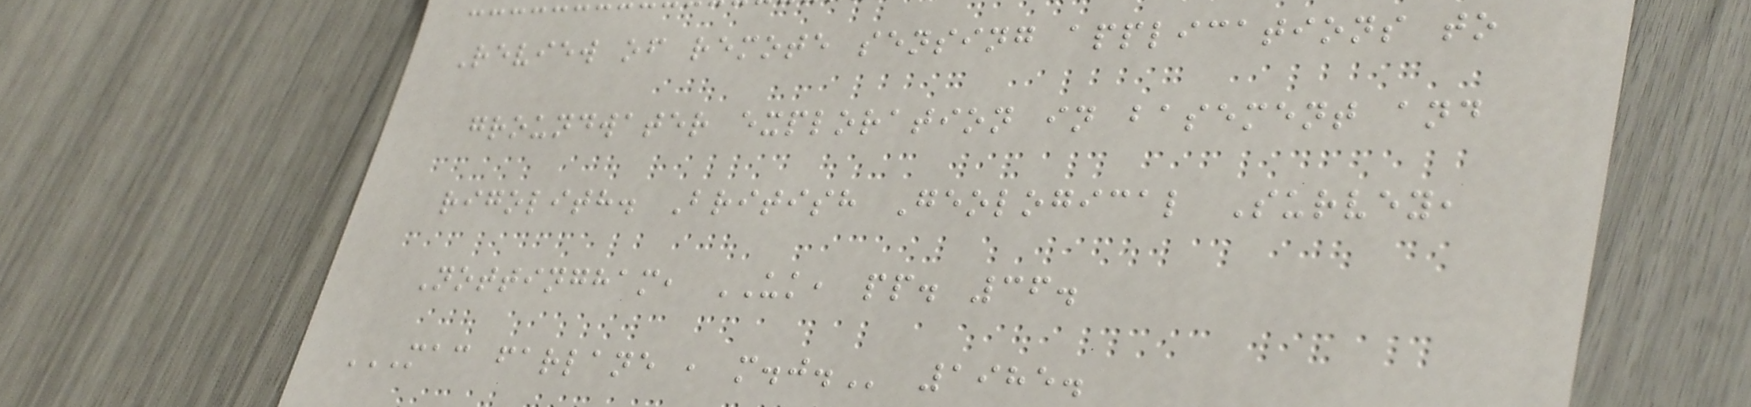Review of remote sensing applications to
groundwater exploration in basement and
rigolith. British Geological Survey,
Nottingham, UK, pp. 36.
MAC FARLANE , M.J. 1985.
